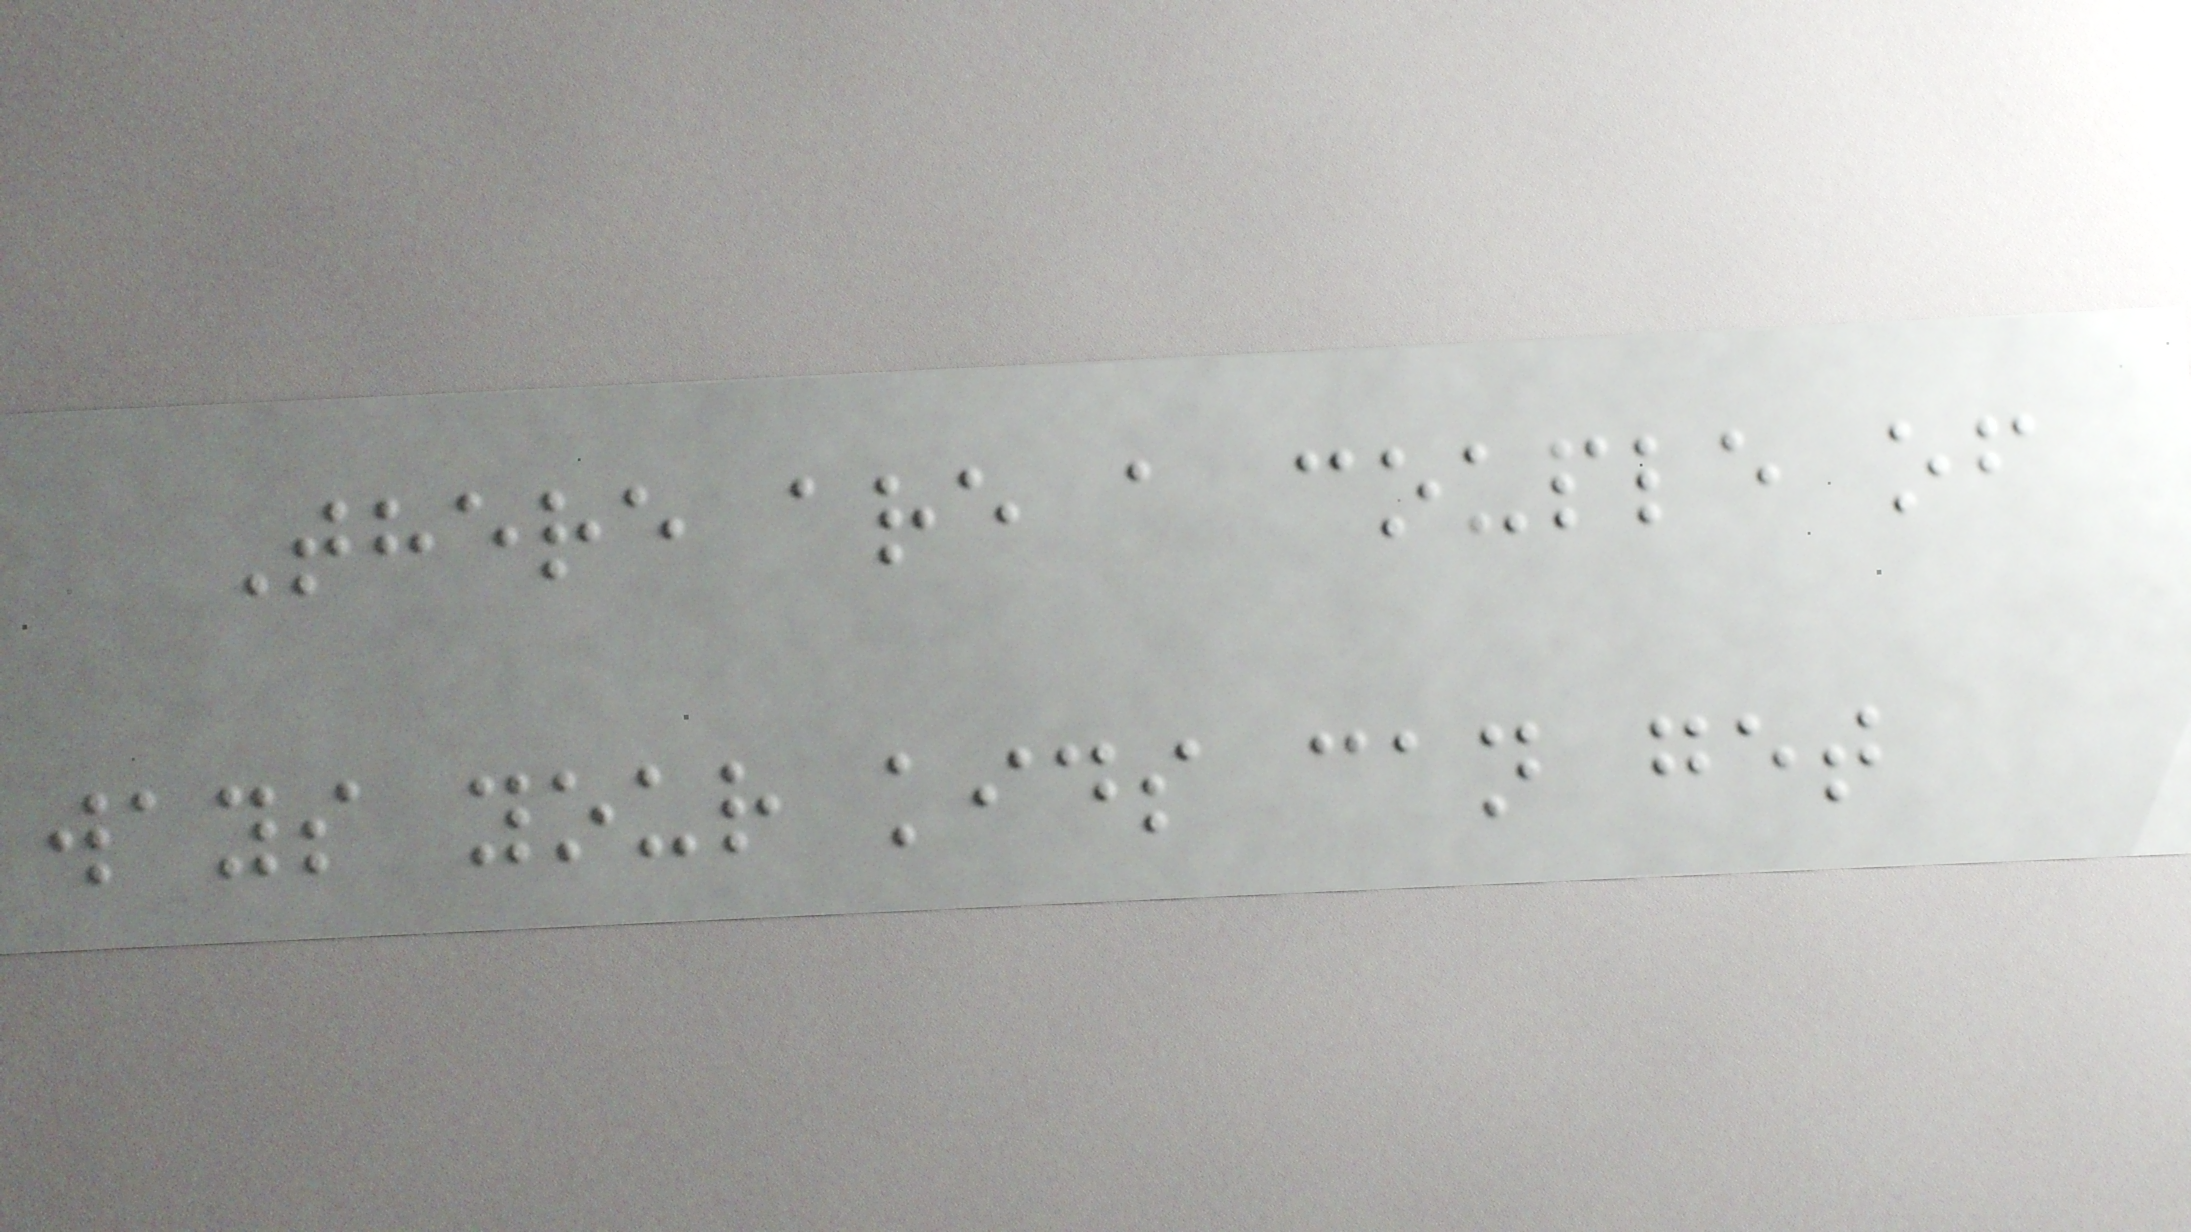There are a couple of
ways your kids can get
